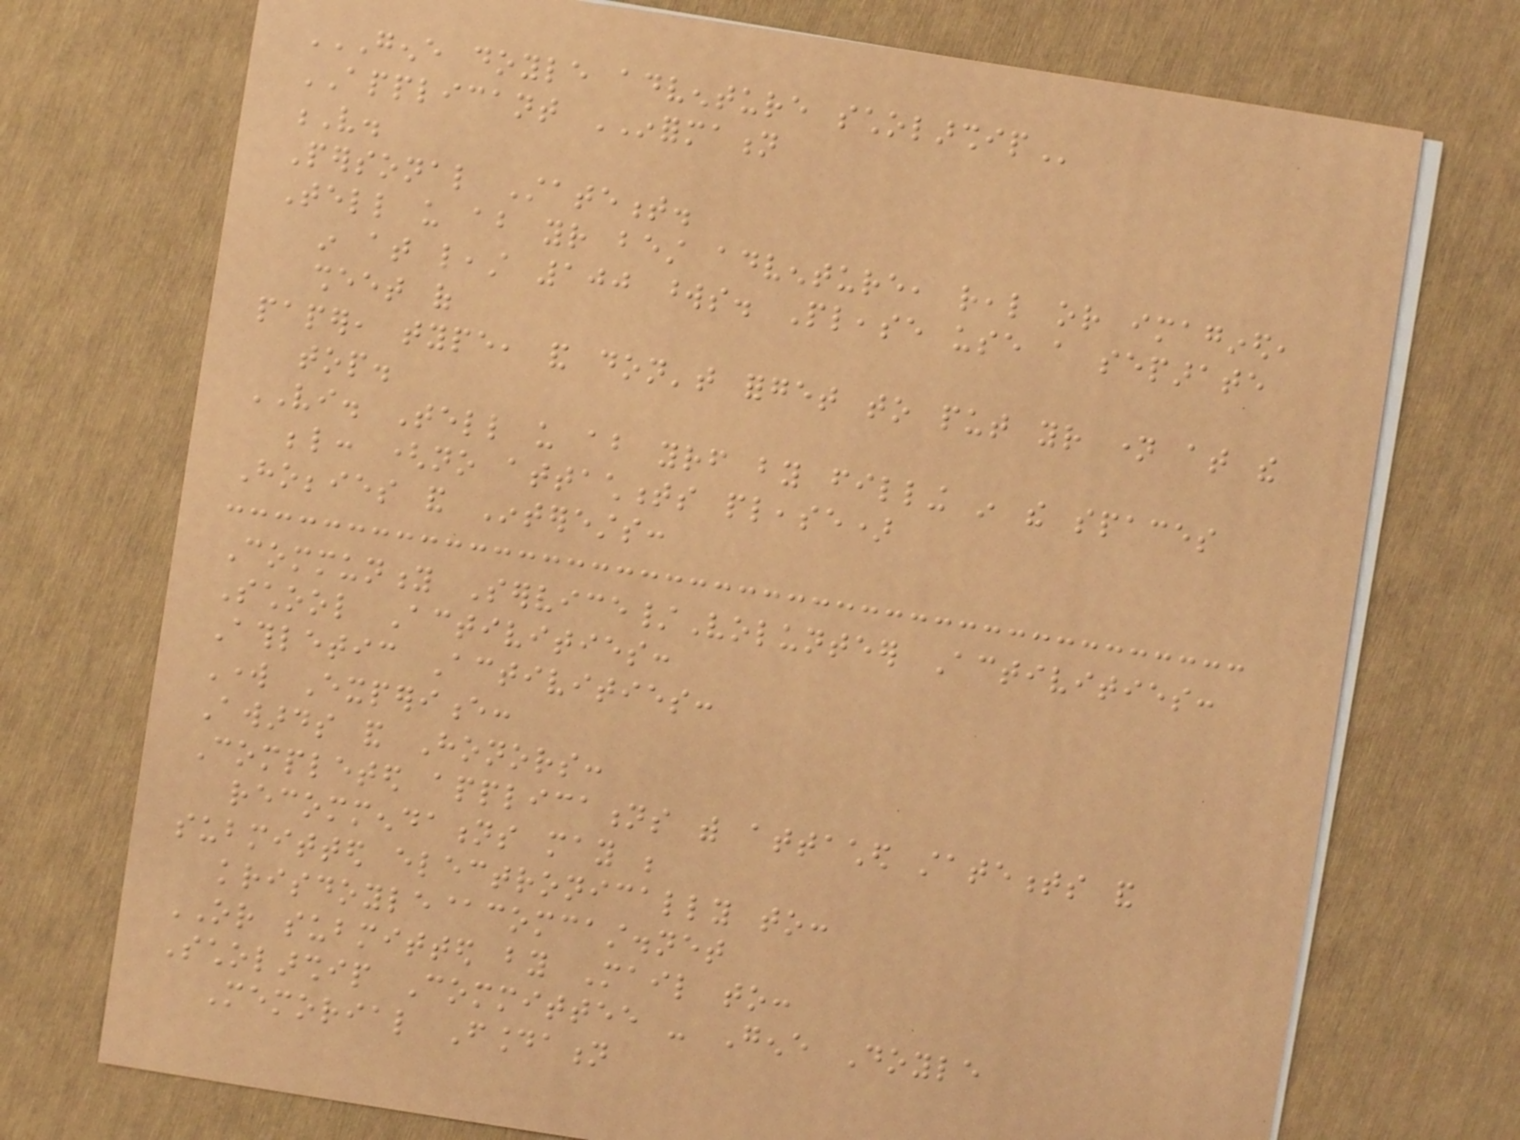GENE DOYLE ADVENTURE SCHOLARSHIP
APPLICANT INFORMATION
V.
Personal Statement.
Tell us about your best adventure, real or imagined,
in at least 100 words. Please use a separate
sheet of
paper, type, and don't forget to put your name at the
top.
VI. Tell us about yourself by filling in the spaces
below: (no attachments please)
Hobbies and Interests:
Community Service/Volunteer Activities:
School Activities:
Athletic Activities:
Work Experience:
Awards and Honors:
Completed applications with attached statements and
recommendations may be
submitted electronically to:
krisdoyle@comcast.net
OR submitted by Mail to:
Scholarship Committee - Gene Doyle
Memorial Foundation
